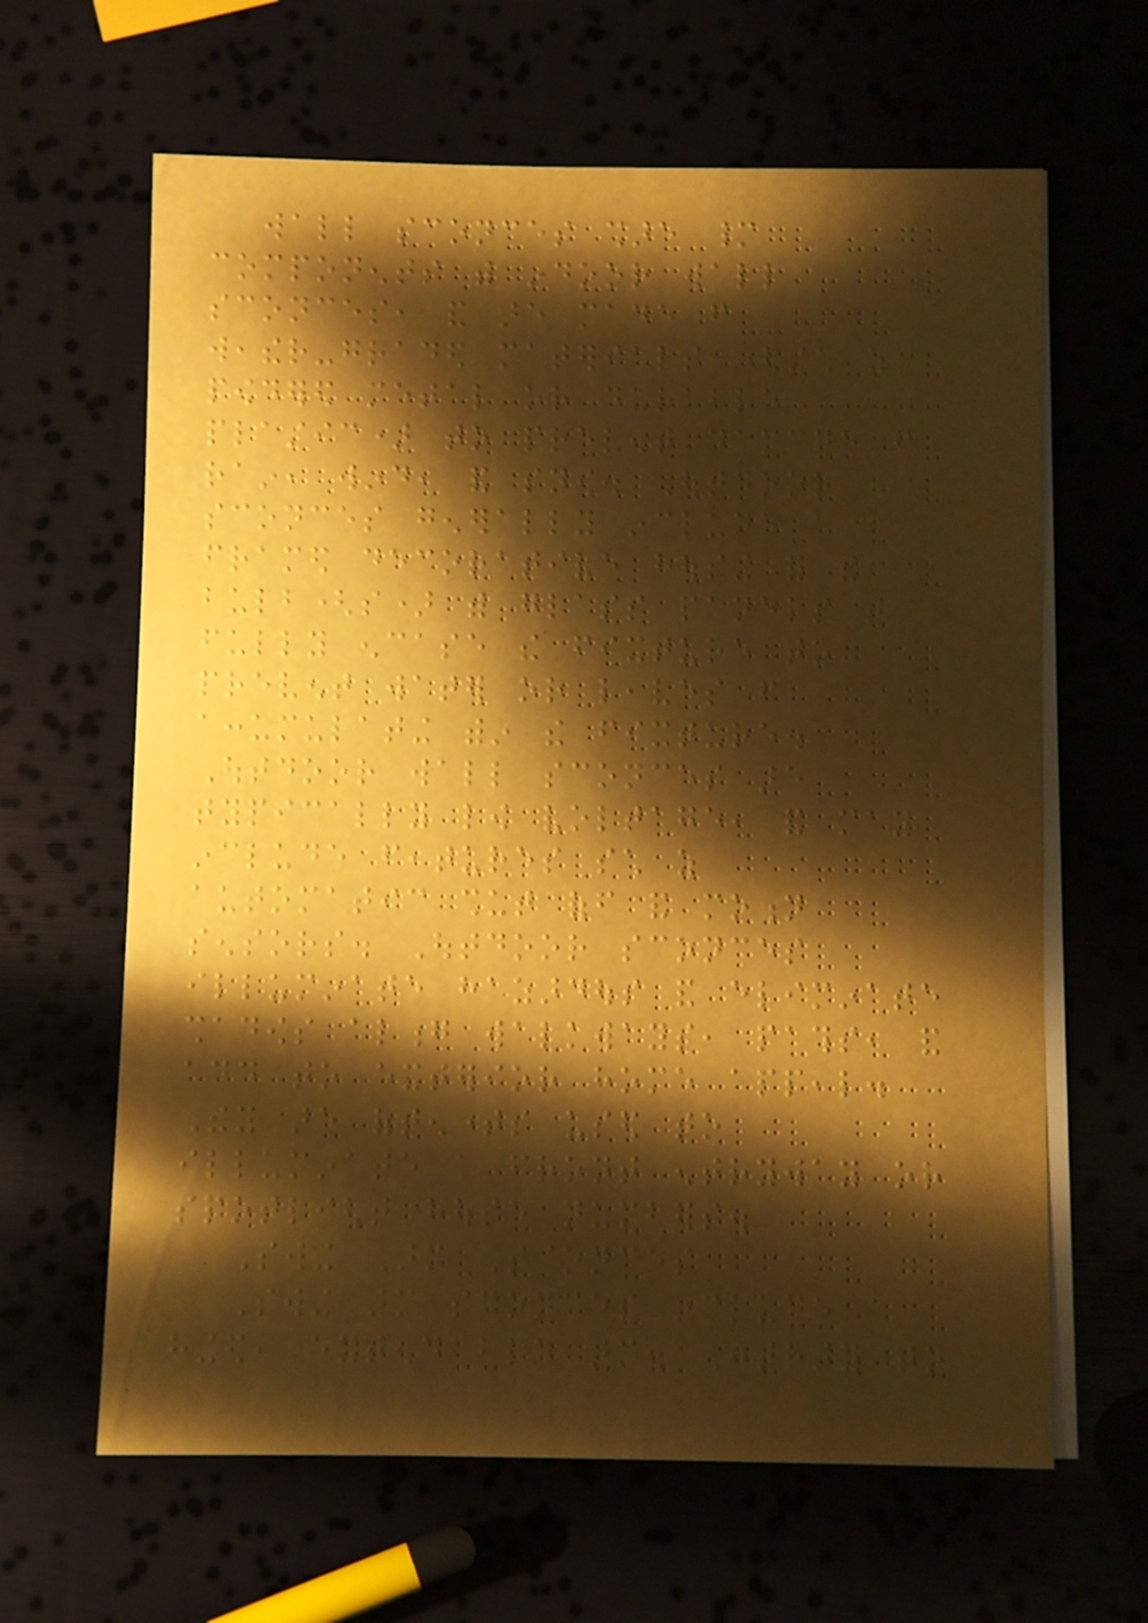wall sconces share many
components with indoor wall
sconces, and are made from
weather-graded materials (such as
powdered metal or durable
plastic) to prevent damage from
rain, wind, and snow. Outdoor
sconces generally include a
framed decorative housing for the
bulb(s) with glass panels that
fully encase the fixture to
prevent water or leaves from
accumulating within the fixture.
Outdoor wall sconces are
typically low voltage, and may
include features such as
automatic shut off and motion
sensors. Outdoor sconces
illuminate hazardous and eliminate
shadows along walkways, paths, and
add to exterior home appeal.
They are oftentimes used to
illuminate a front entryway or
spotlight house numbers.
Swing Arm Sconces
Swing arm sconces include a
hinged, extendable arm. Contrary to
